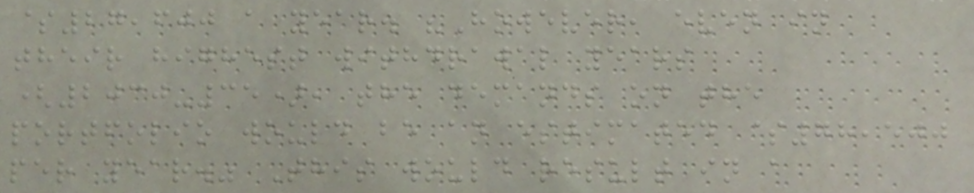$27,600 a year. "However, even in
their highest withdrawal years
(2030-35), the demands on the
portfolio would be an estimated $78,500
per year." This would result in a
